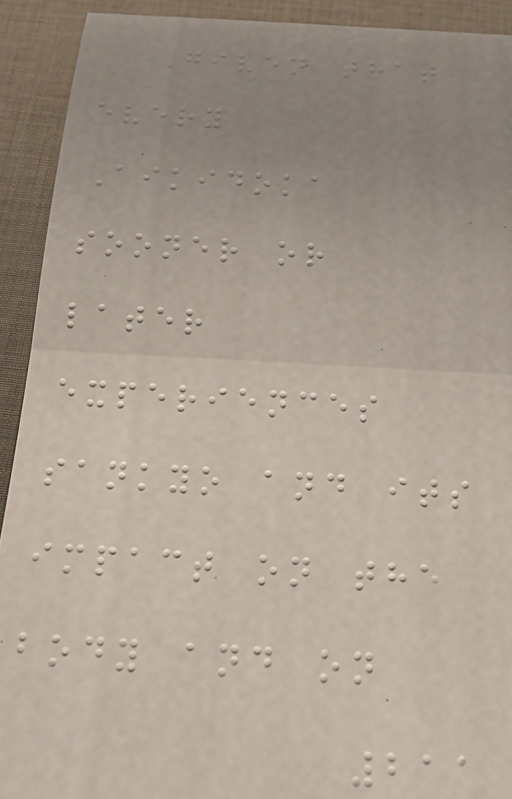Given that
every
Aikidoka
sooner or
later
experiences
sankyo and its
impact on the
body and on
211
